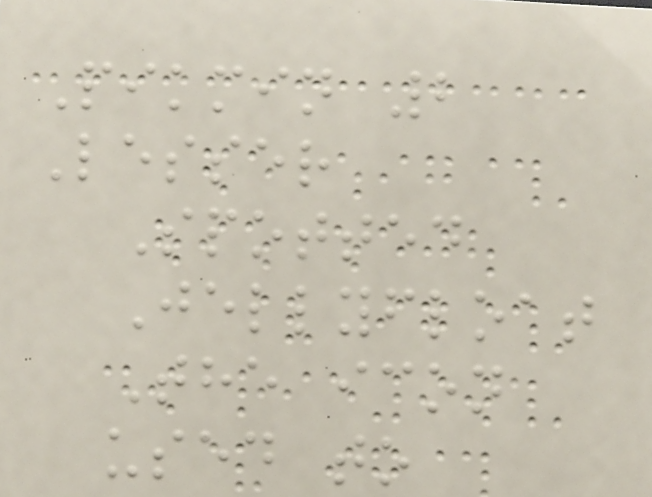Pikmin 2
Lesser
Spotted
Jellyfloat
The icon
used to
